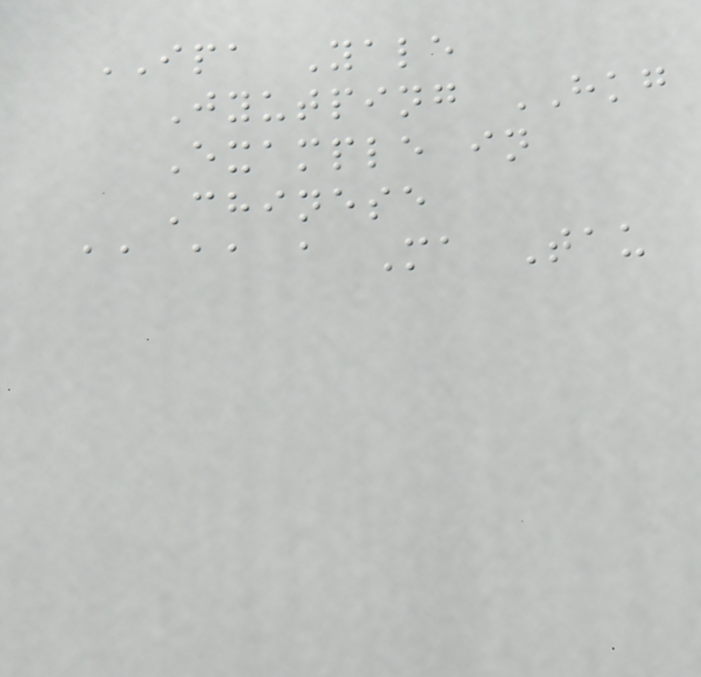IPA Yale
Jyutping HKG
Example in
Chinese
aa aa a Ma Tau
